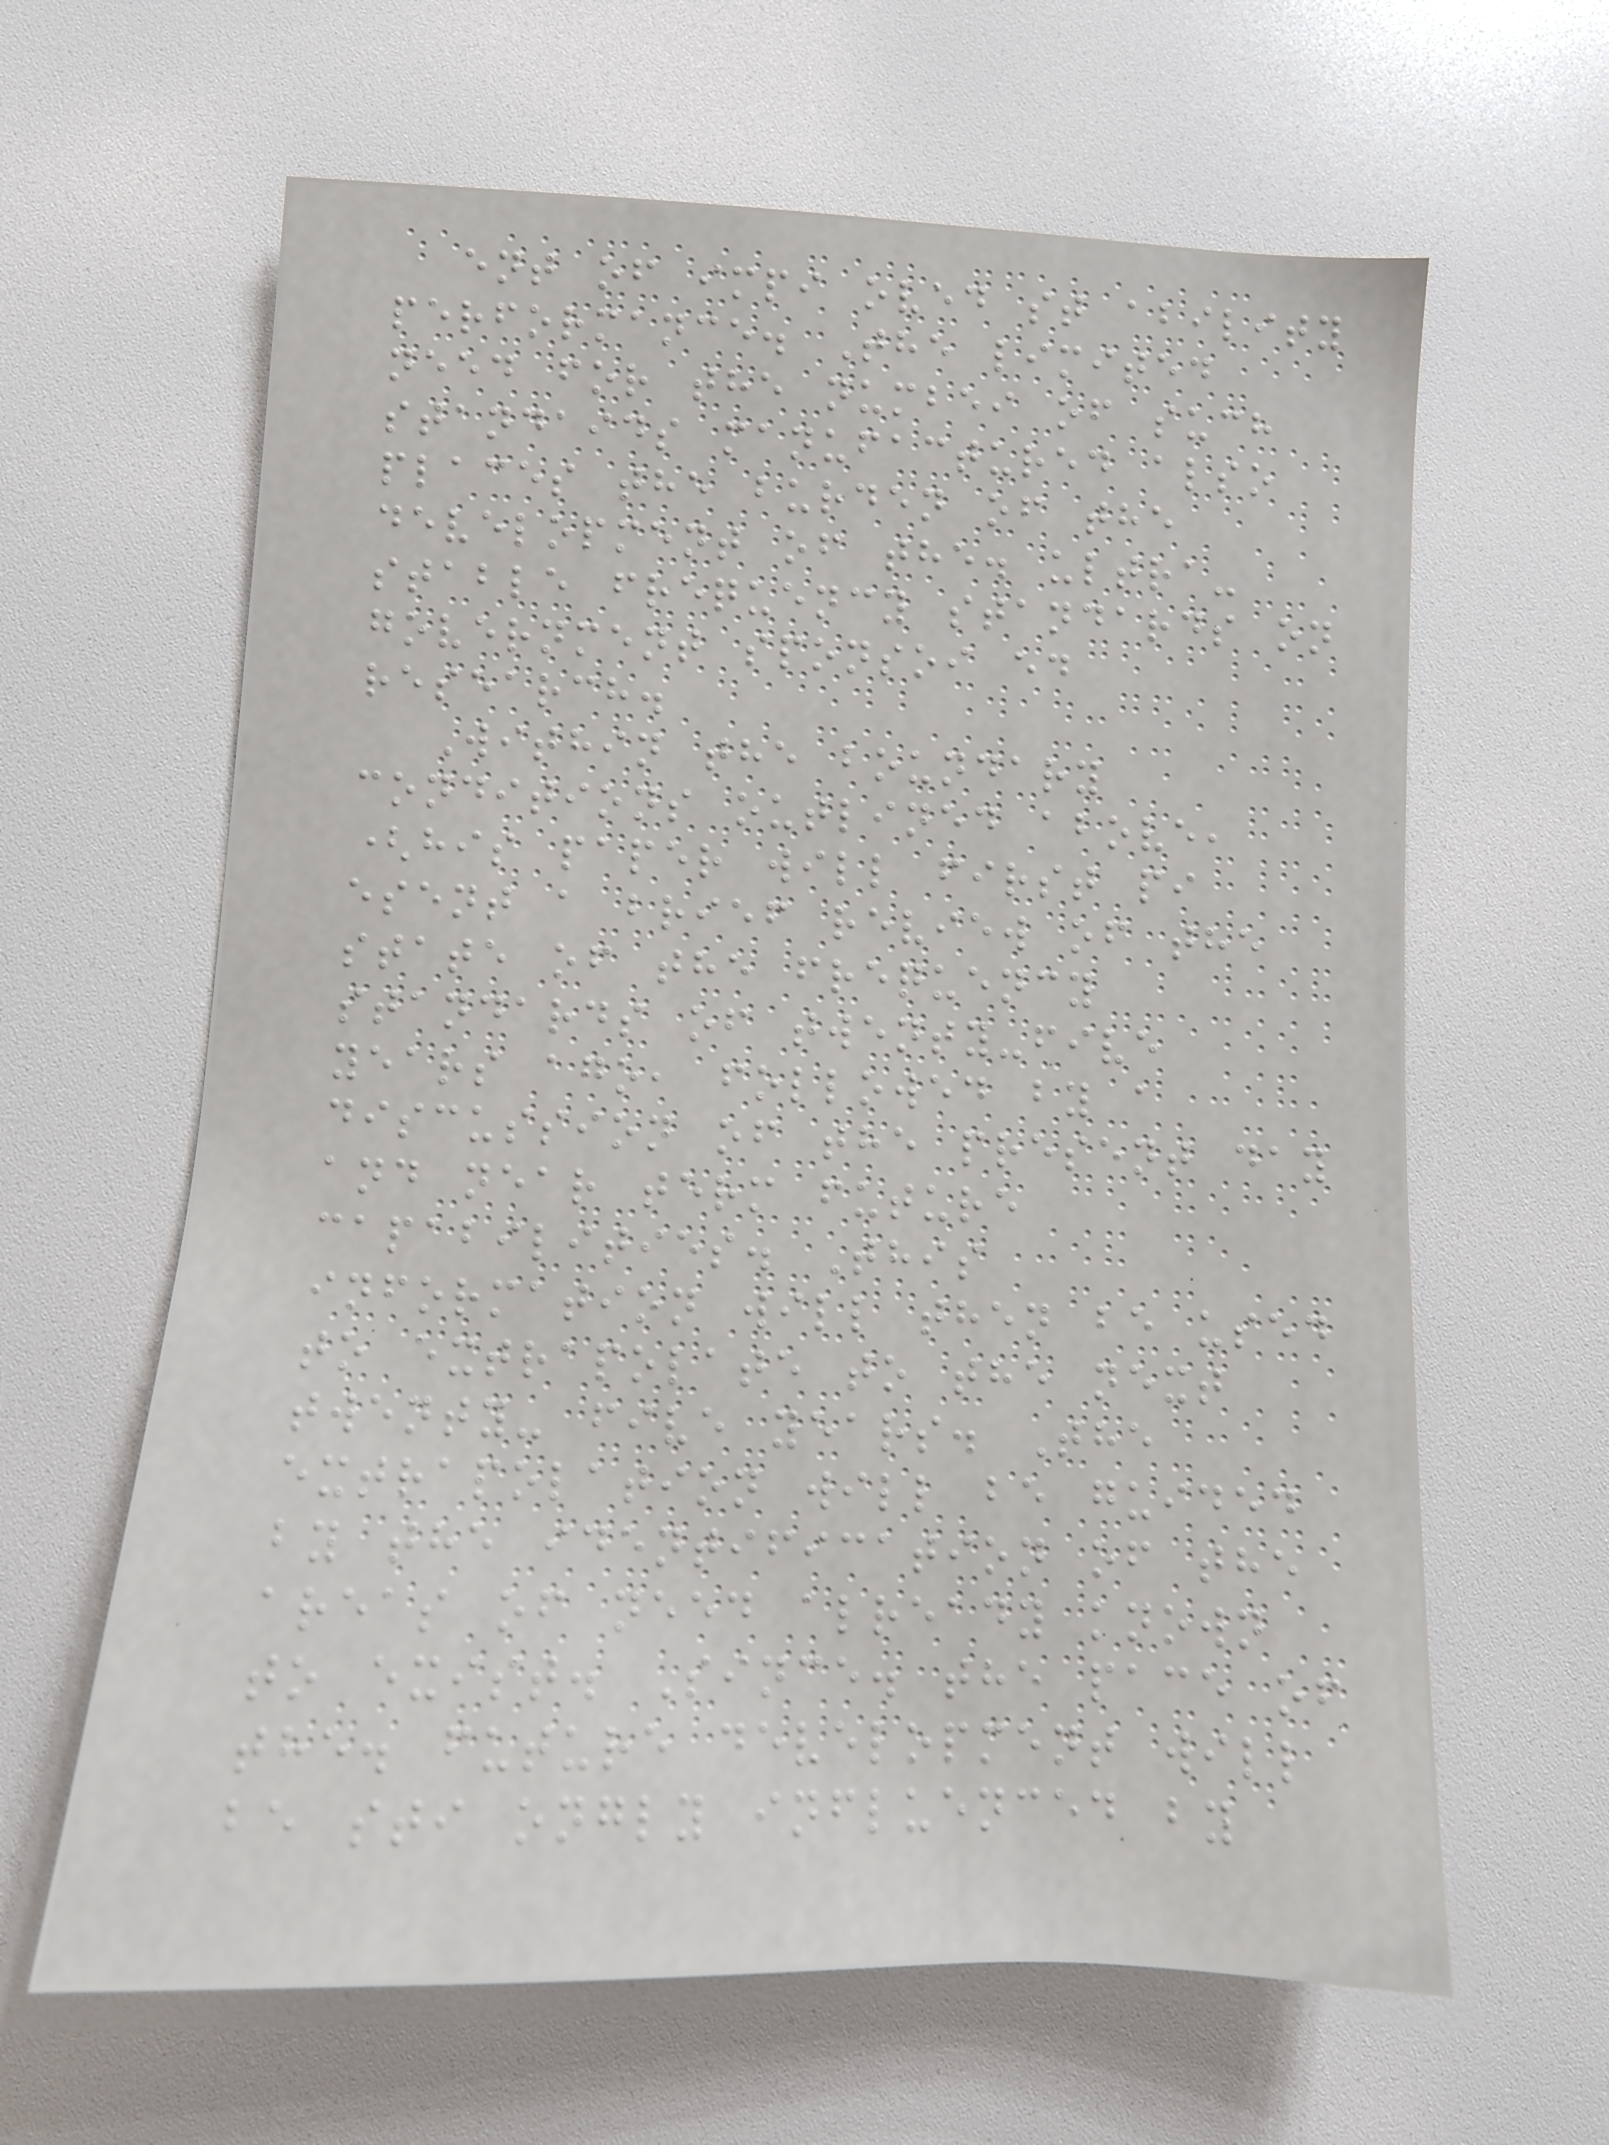ent of impi oved st ability
performance. The limited
need for the numbei of such
standaids manufactured also
places the burden of the
development of the. ultra-
stable frequency standards on
government sponsoi ed
research.
Within the boundary
conditions outlined above,
(his paper will first pi
esent a brief review of the
state of the frequency
standards of twenty-five
years ago, followed by a
discussion of the present day
and near term future
capabilities. This
information will then be used
to extrapolate to the next
twenty- five years. The
extrapolation will be guided
by the identification of the
areas of need already known
to exist. Since. the pace of
the. future development will
be sti ongly influenced by
